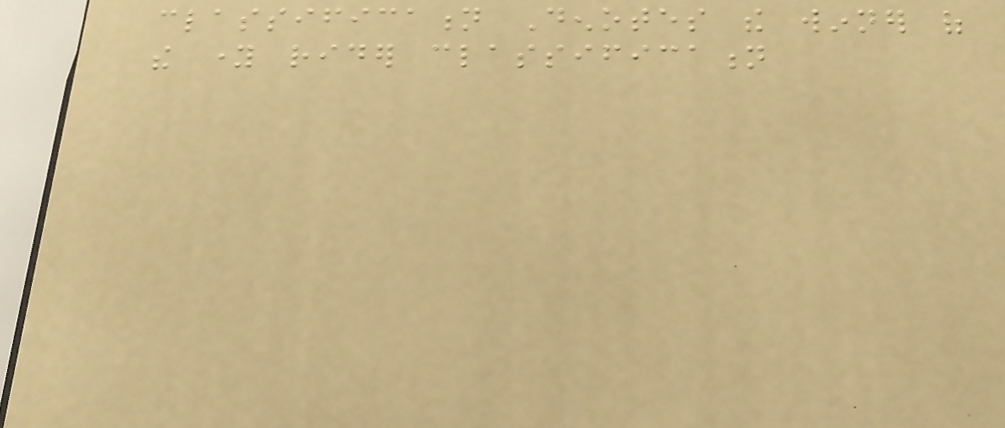classification Denotes the winner of
the young rider classification
